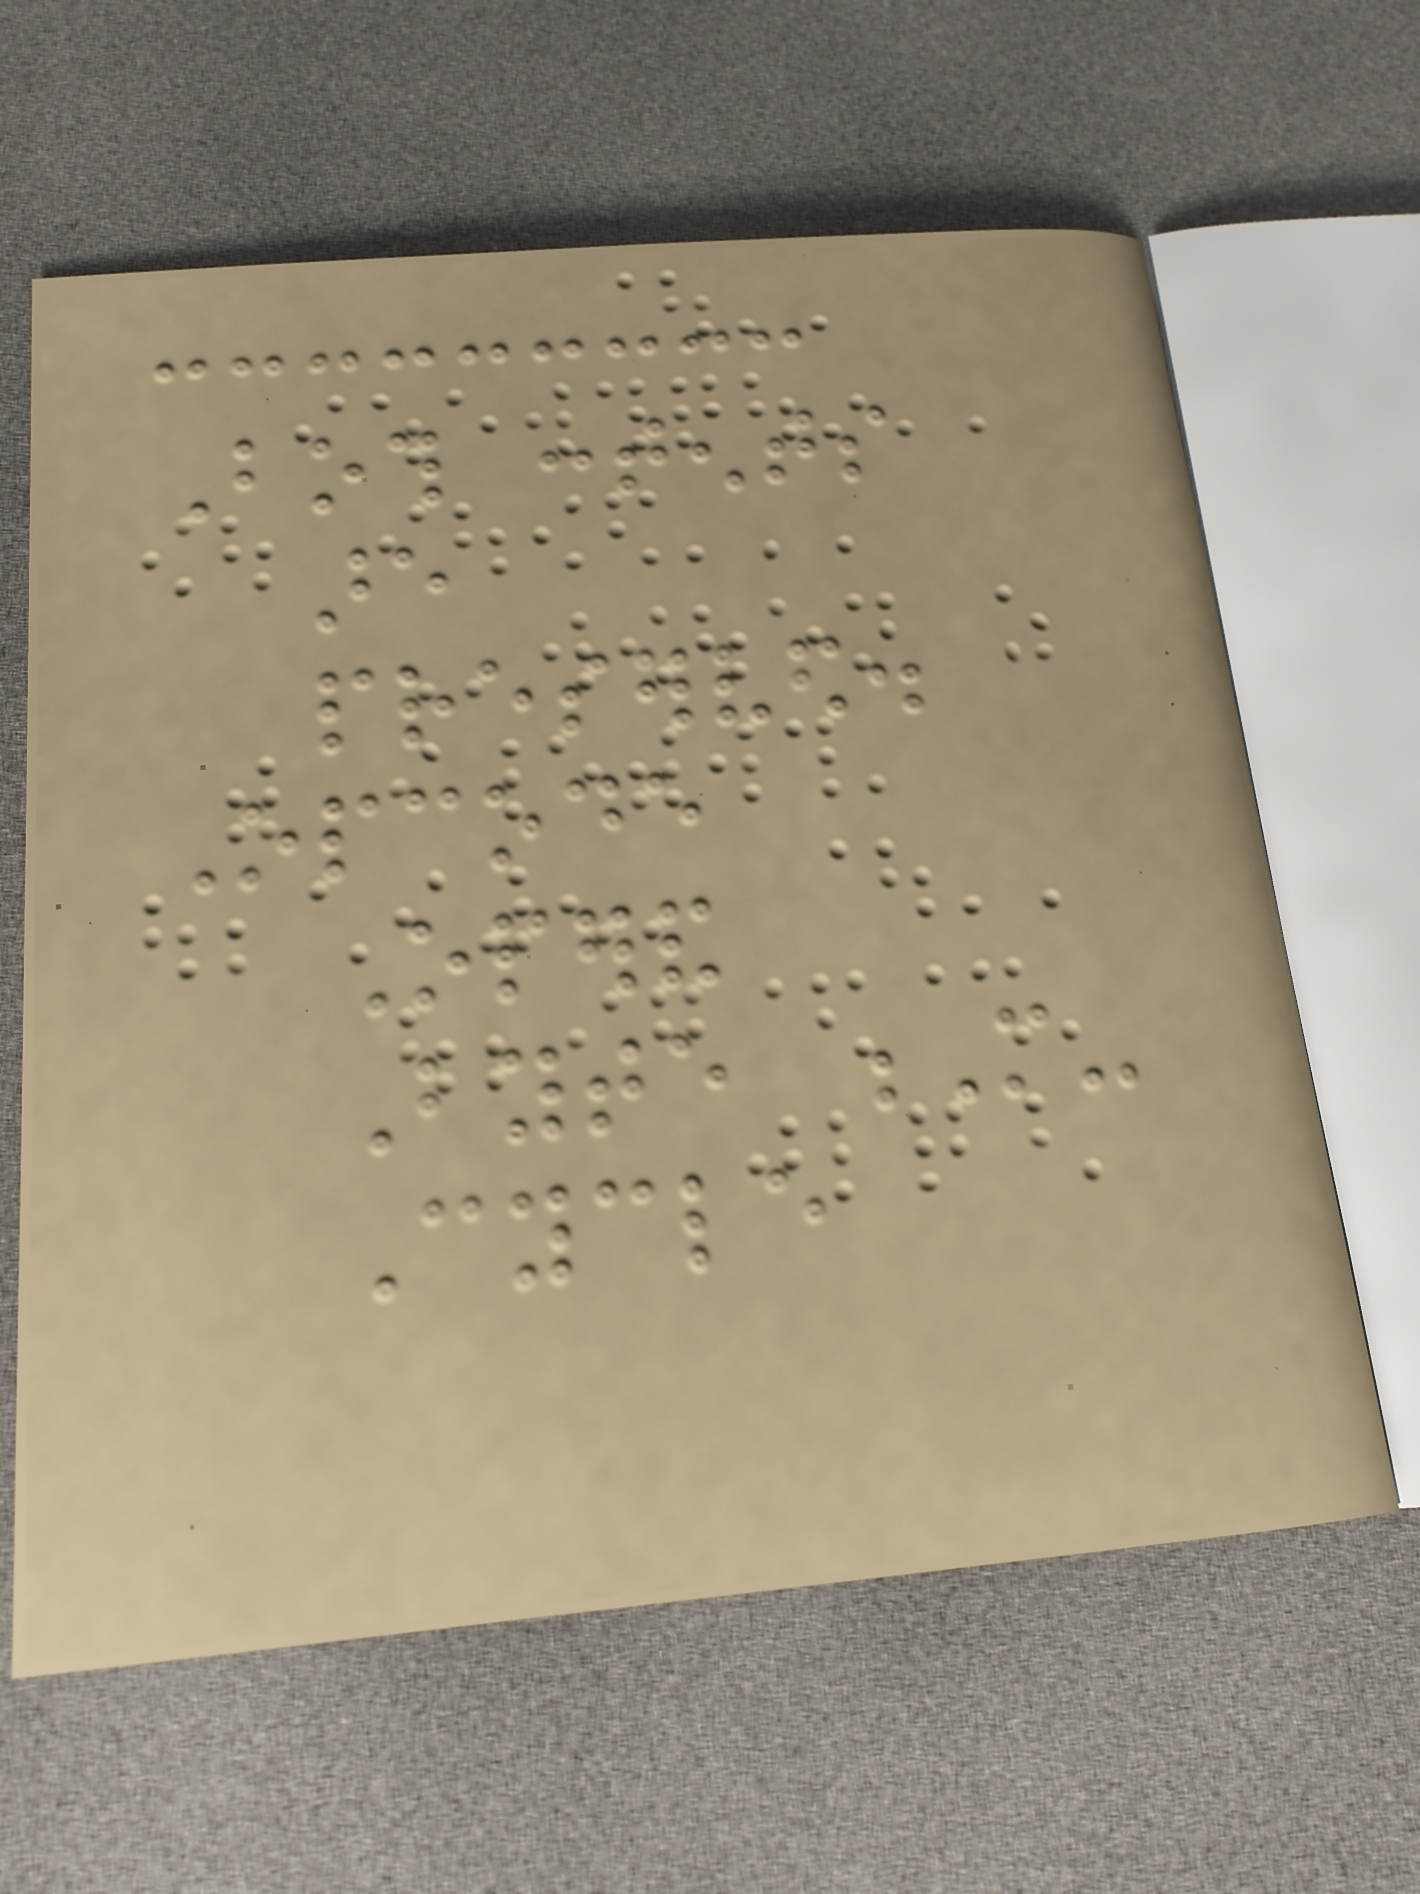Both contents
are
preserved.
Opcode
Operand
Byte M-
Cycle
